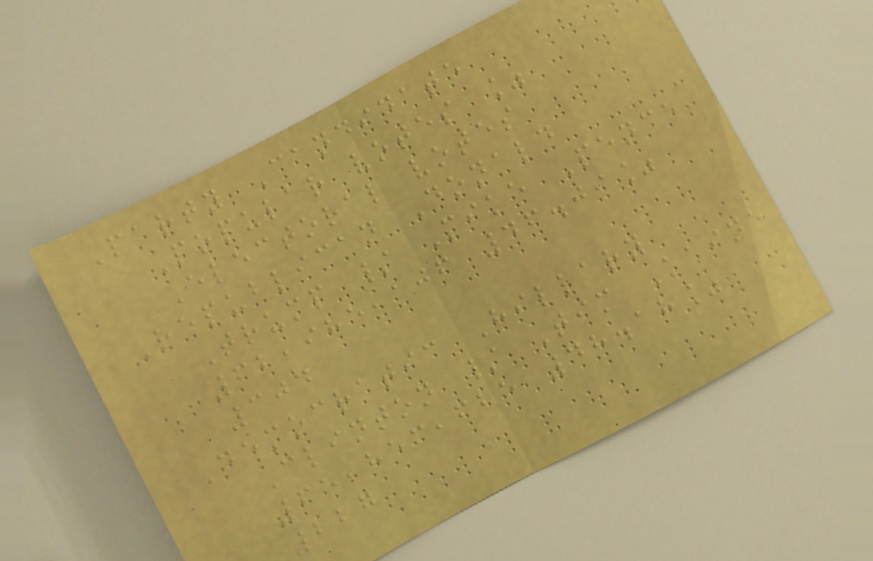Party Candidate
Popular votes %
Electoral votes
Republican Donald
Trump / Mike Pence
62,985,106 46.09%
304
Democratic Hillary
Clinton / Tim Kaine
65,853,625 48.18%
227
